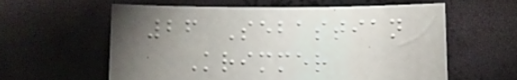26 Sebastian
Krimmer
